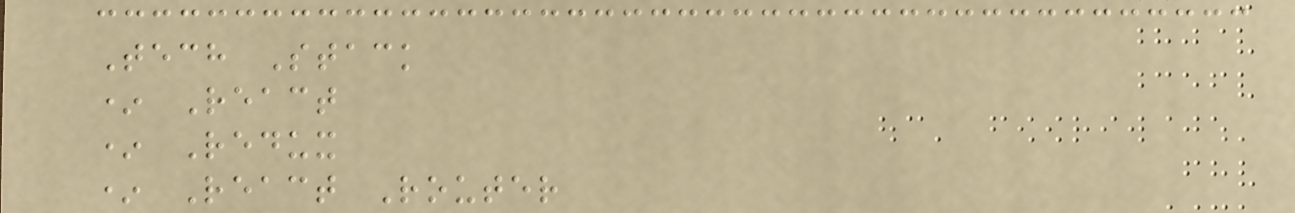Tech Stack
* React
* Redux
* React Router
